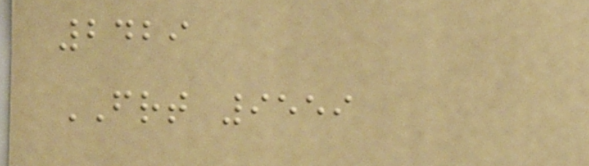2429
FRT 9559
